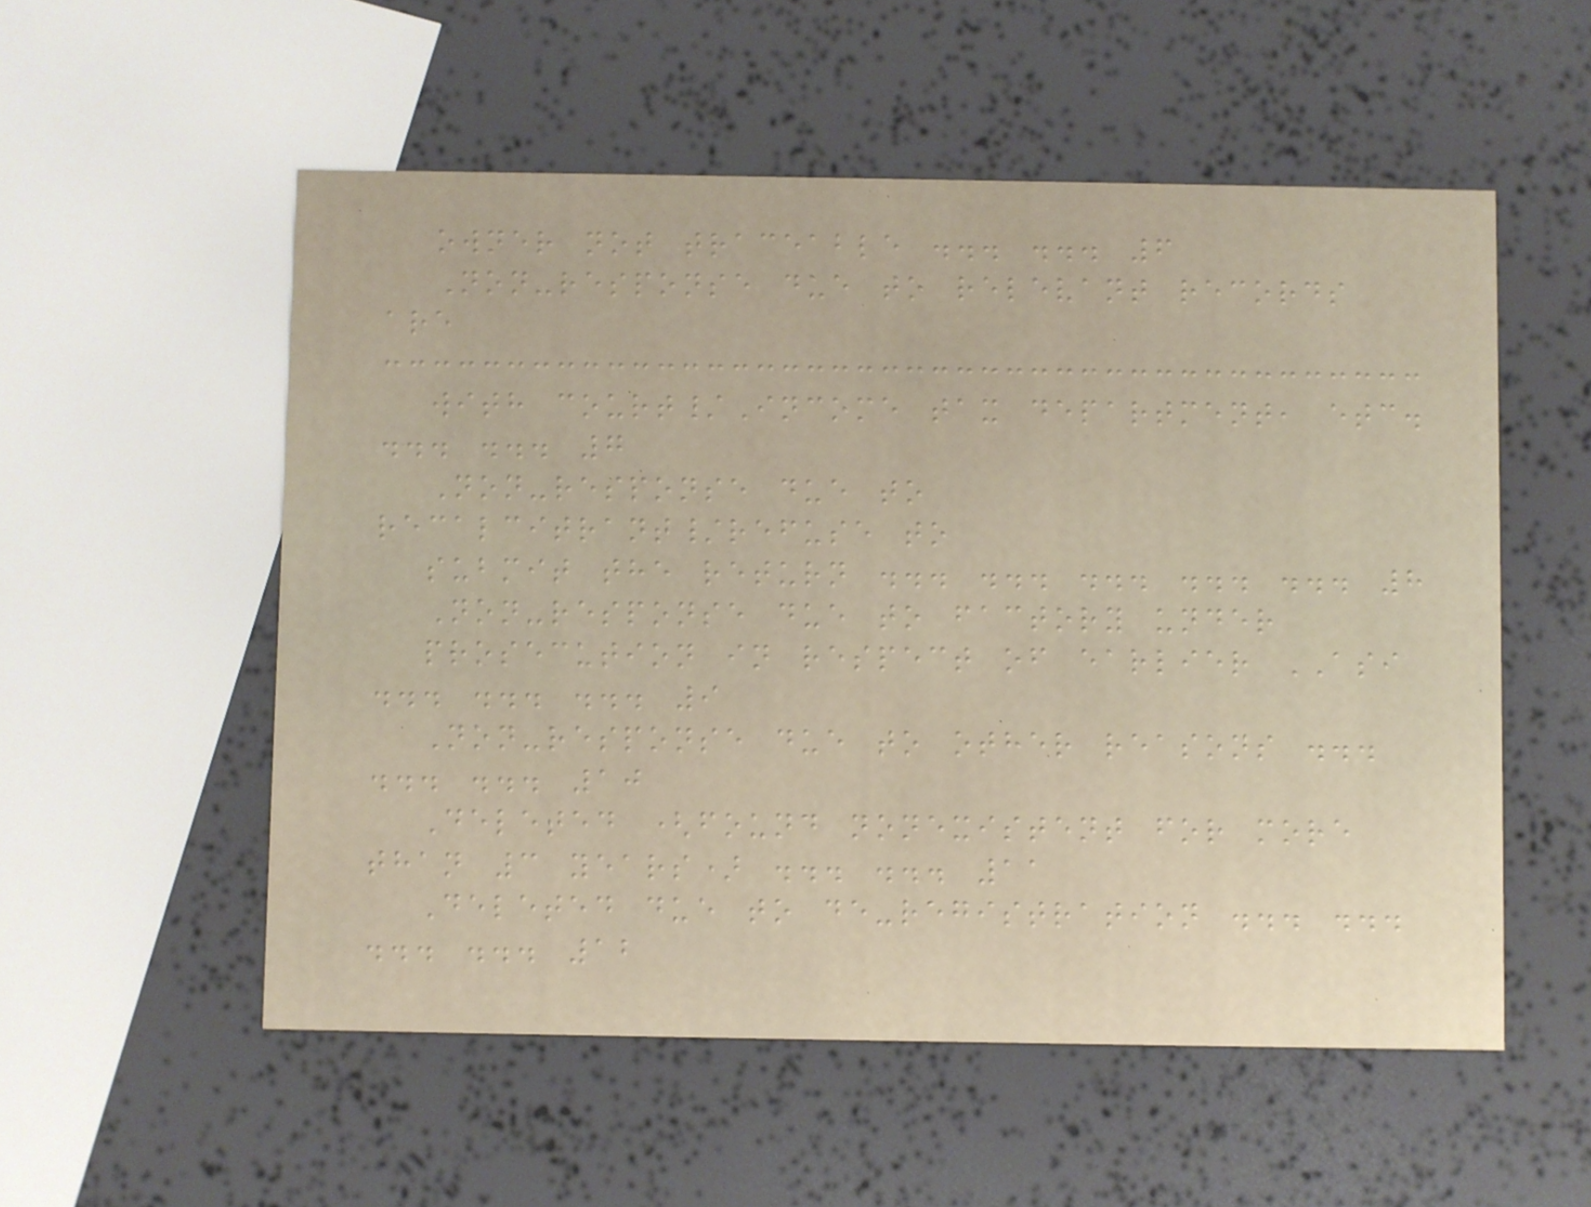owner not traceable ... ... 6
Non-response due to relevant records
are
with court/Income tax department, etc.
... ... 7
Non-response due to
recalcitrant/refuse to
submit the return ... ... ... ... ... 8
Non-response due to factory under
prosecution in respect of earlier ASI
... ... ... 9
Non-response due to other reasons ...
... ... 10
Deleted (found nonexistent for more
than 3 years) ... ... 11
Deleted due to de-registration ... ...
... ... 12
